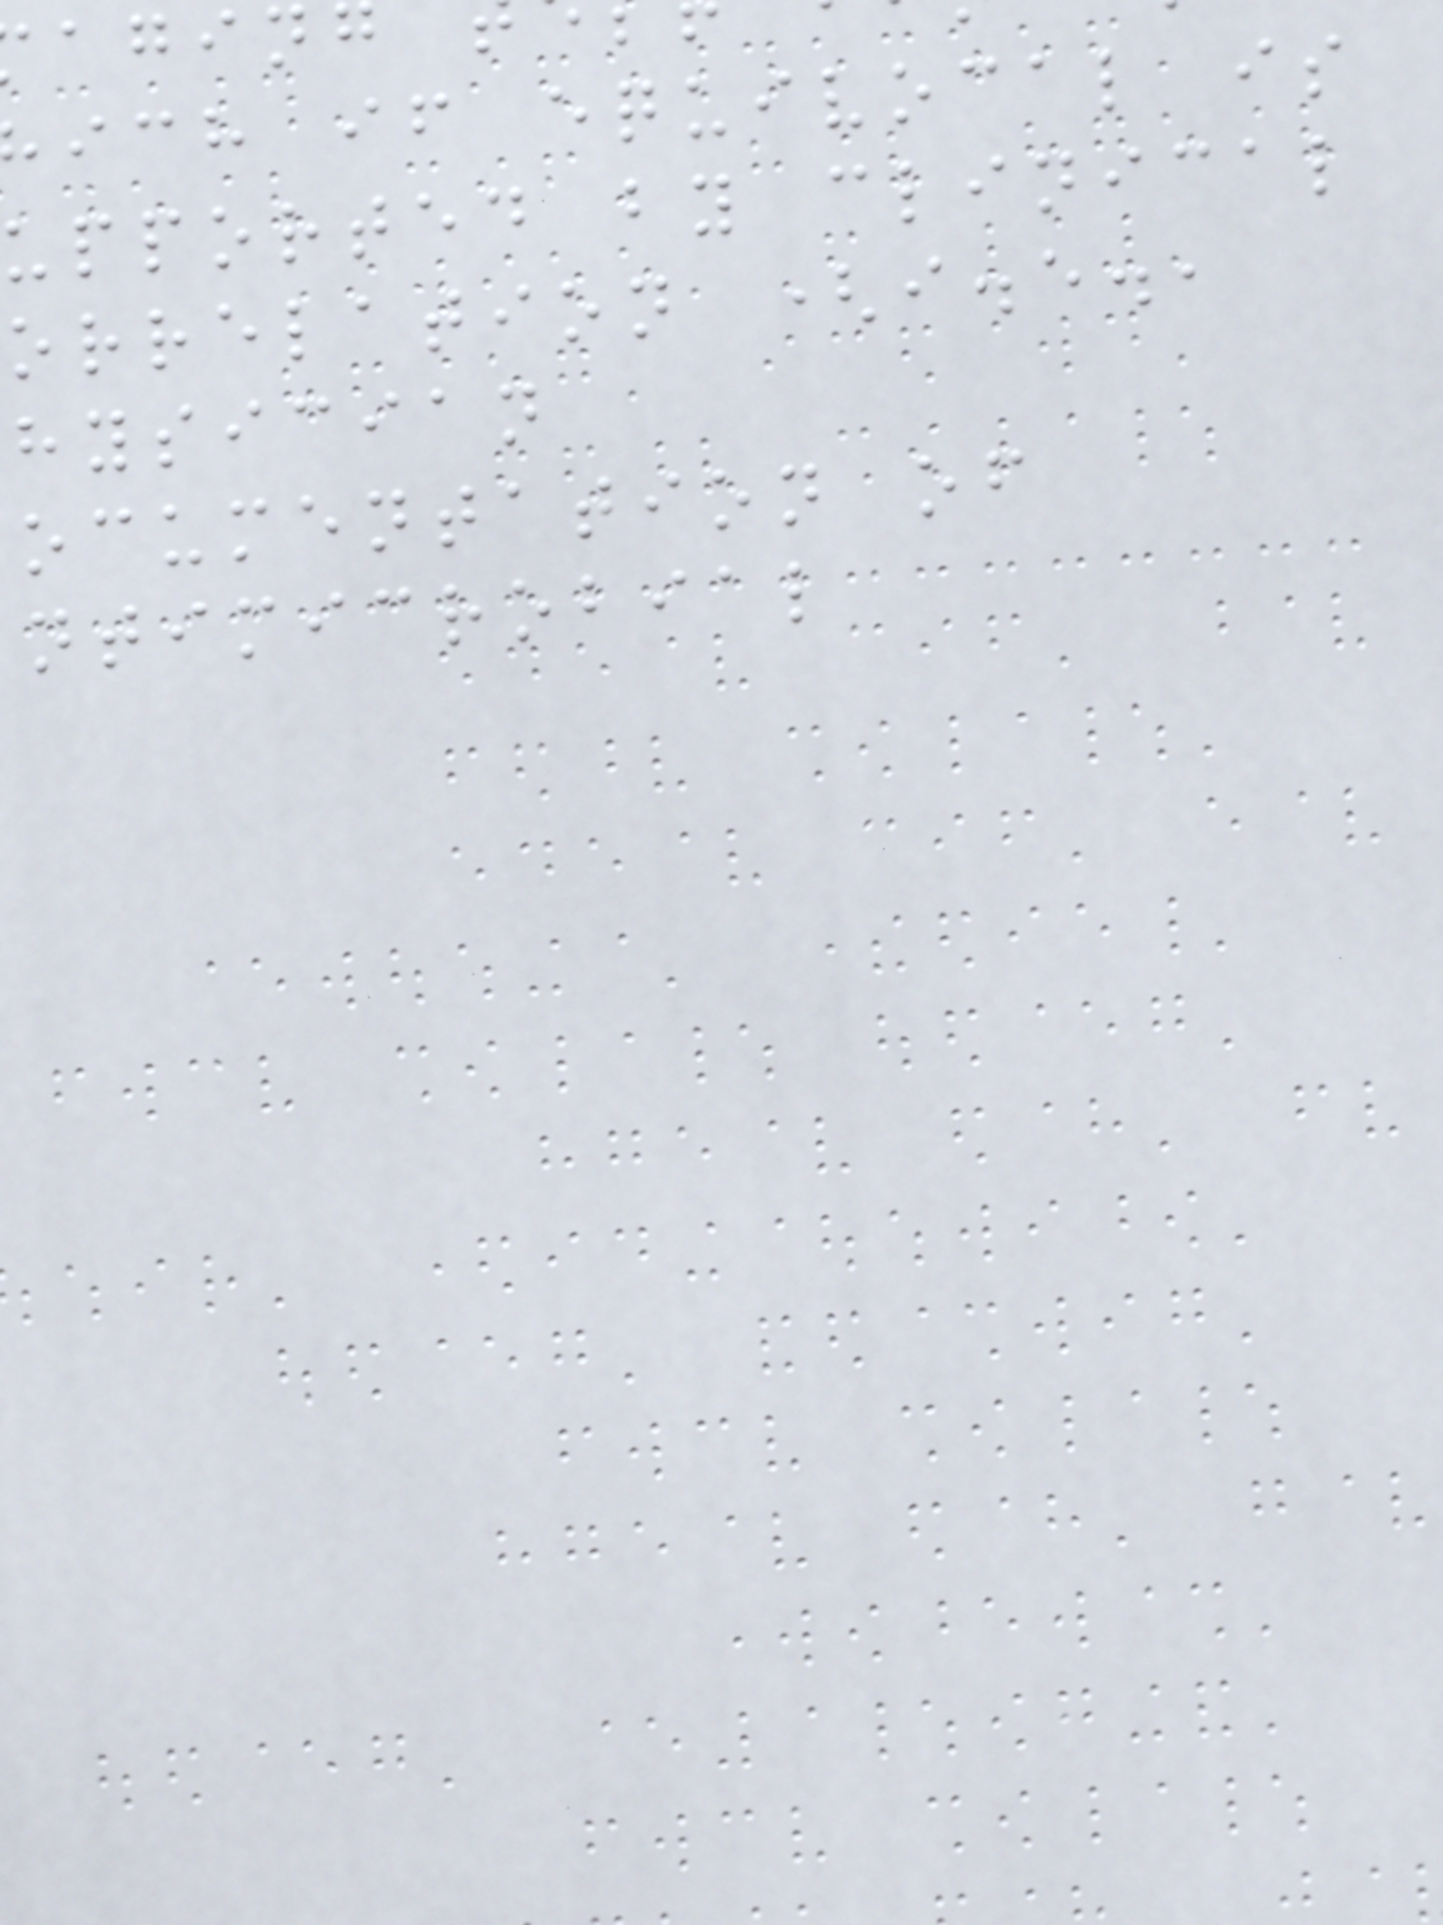ich if equivocal is
upported by clinical
orrelation (i.e.,
hysician
ocumentation of
ntimicrobial
